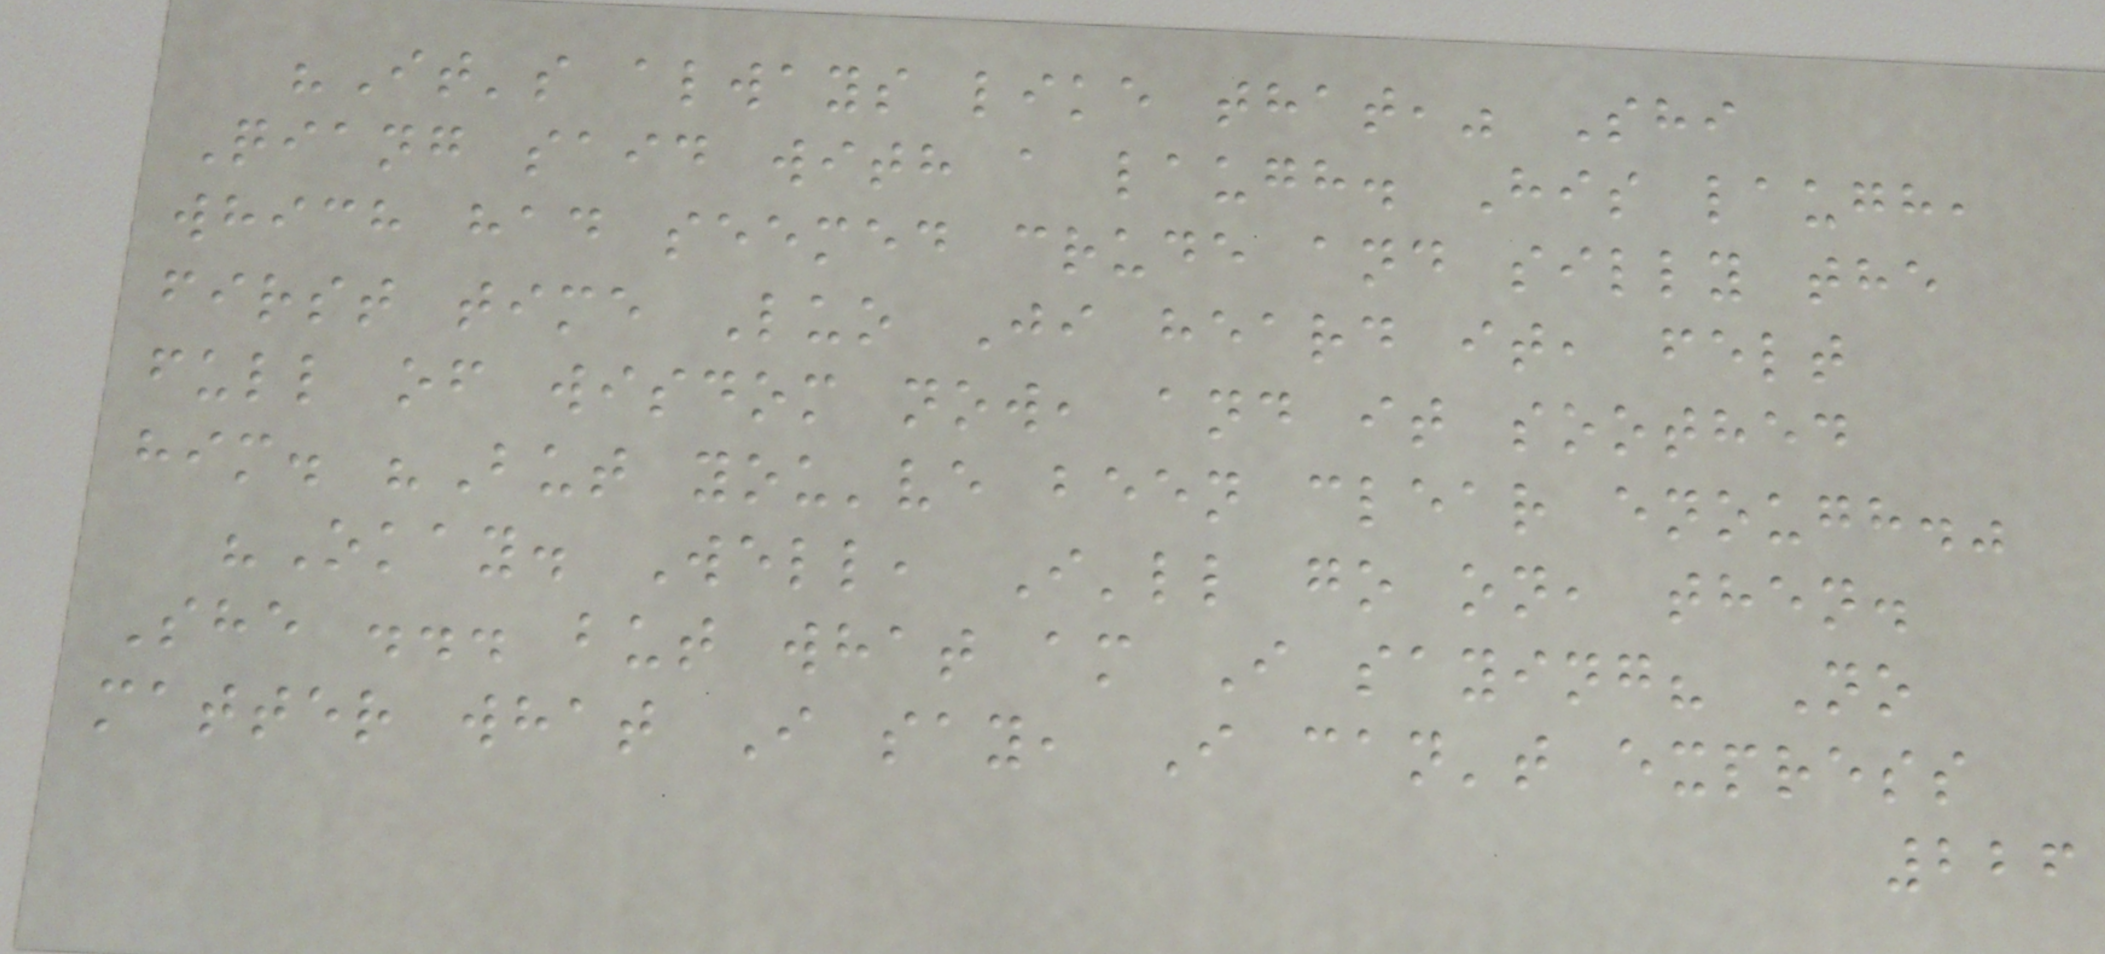"It's always like that," Shi
Qiang said with a laugh. His laugh,
which had seemed crude and silly the
first time Luo Ji heard it, felt
full of wisdom now, and it soothed
him. "But you've been clear enough."
"Okay. Well, I'll go on, then.
She ... but what am I saying? No
matter what I say, I can't express
226
